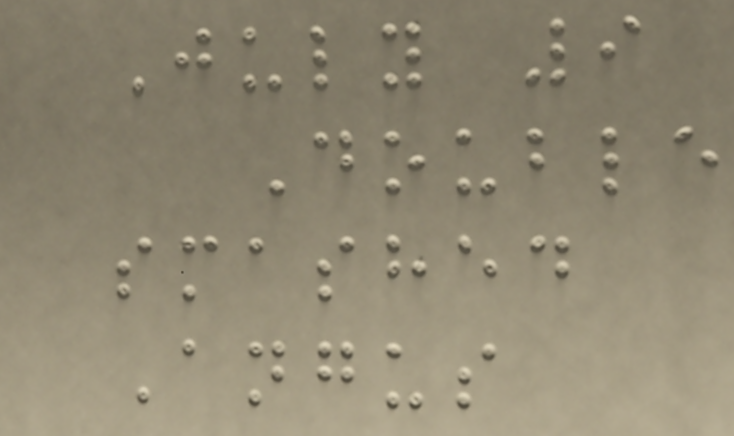July 9
Double
smashed
Angus
